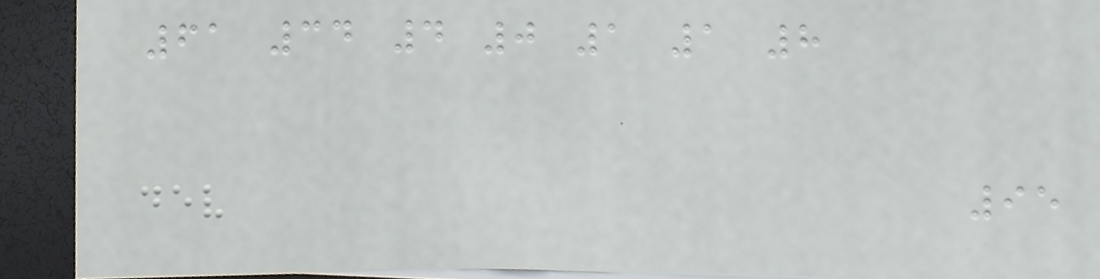61 34 4 0 1 1 8
95
